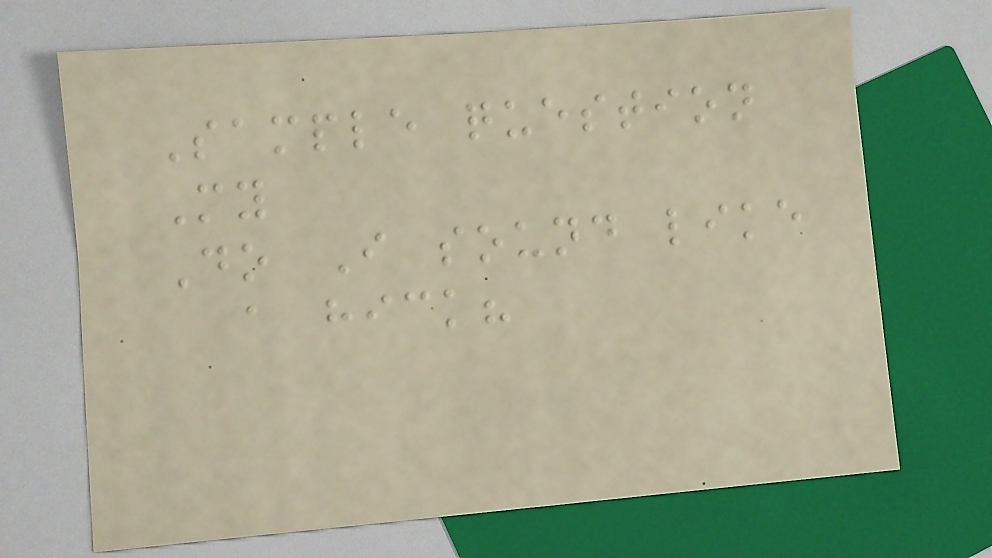Sample question
My
Do I sound like
a hick?
